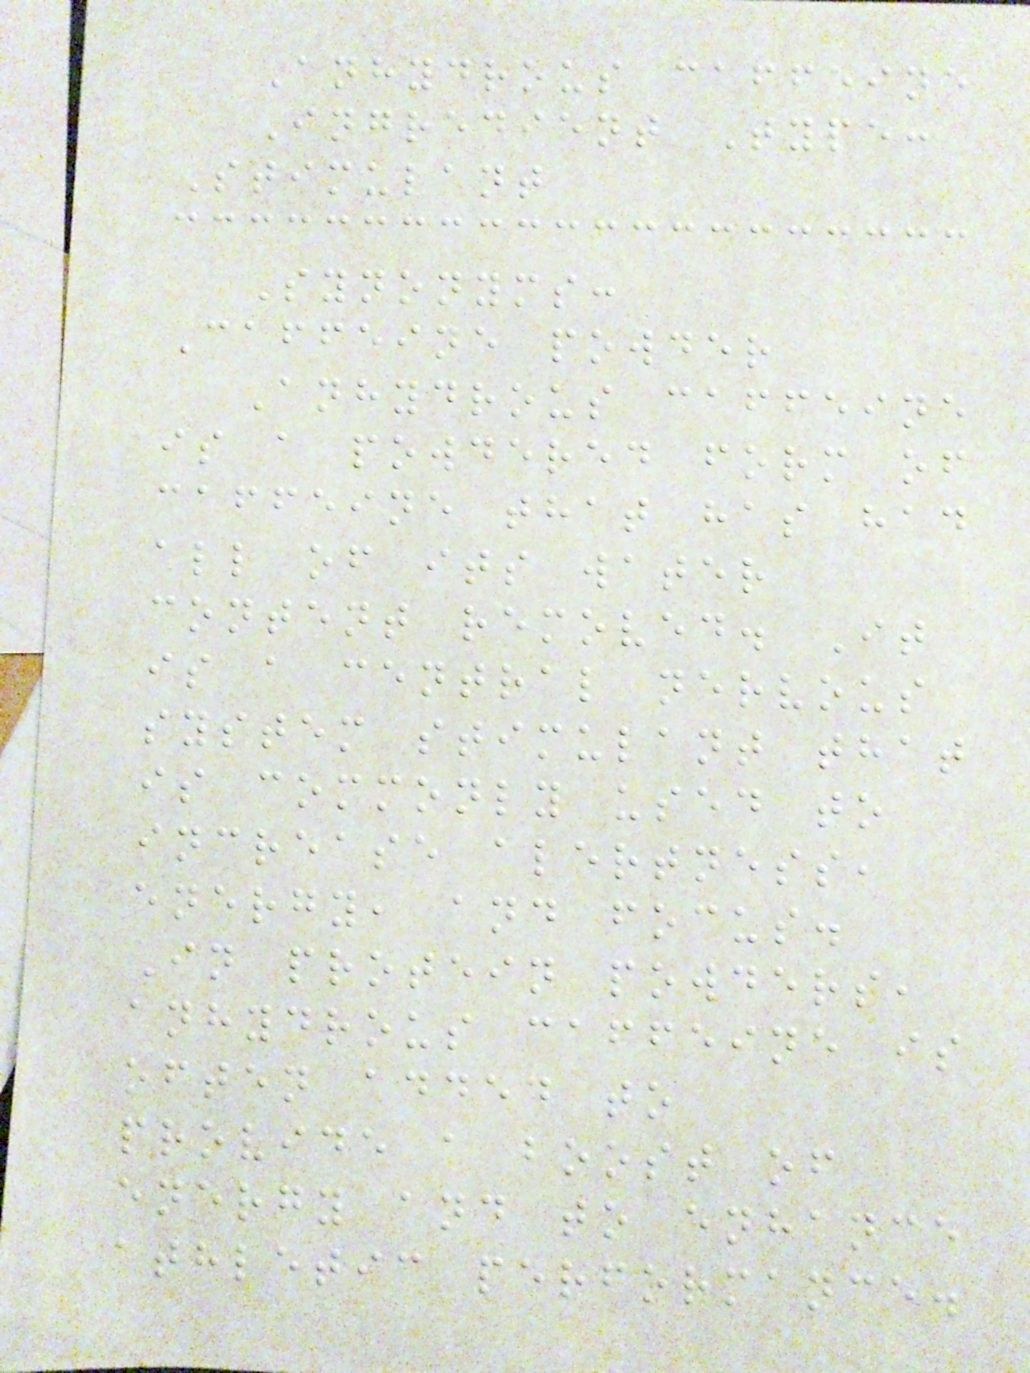Anhydrous caffeine
Ingredient Type:
Stimulant
Synonyms:
Caffeine powder
Anhydrous caffeine
is a powdered form of
caffeine that has had
all of its water
content removed. It
is a central nervous
system stimulant that
is commonly used to
increase alertness,
energy, and focus.
In protein powders,
anhydrous caffeine is
often added to
provide a boost of
energy and to enhance
athletic performance.
